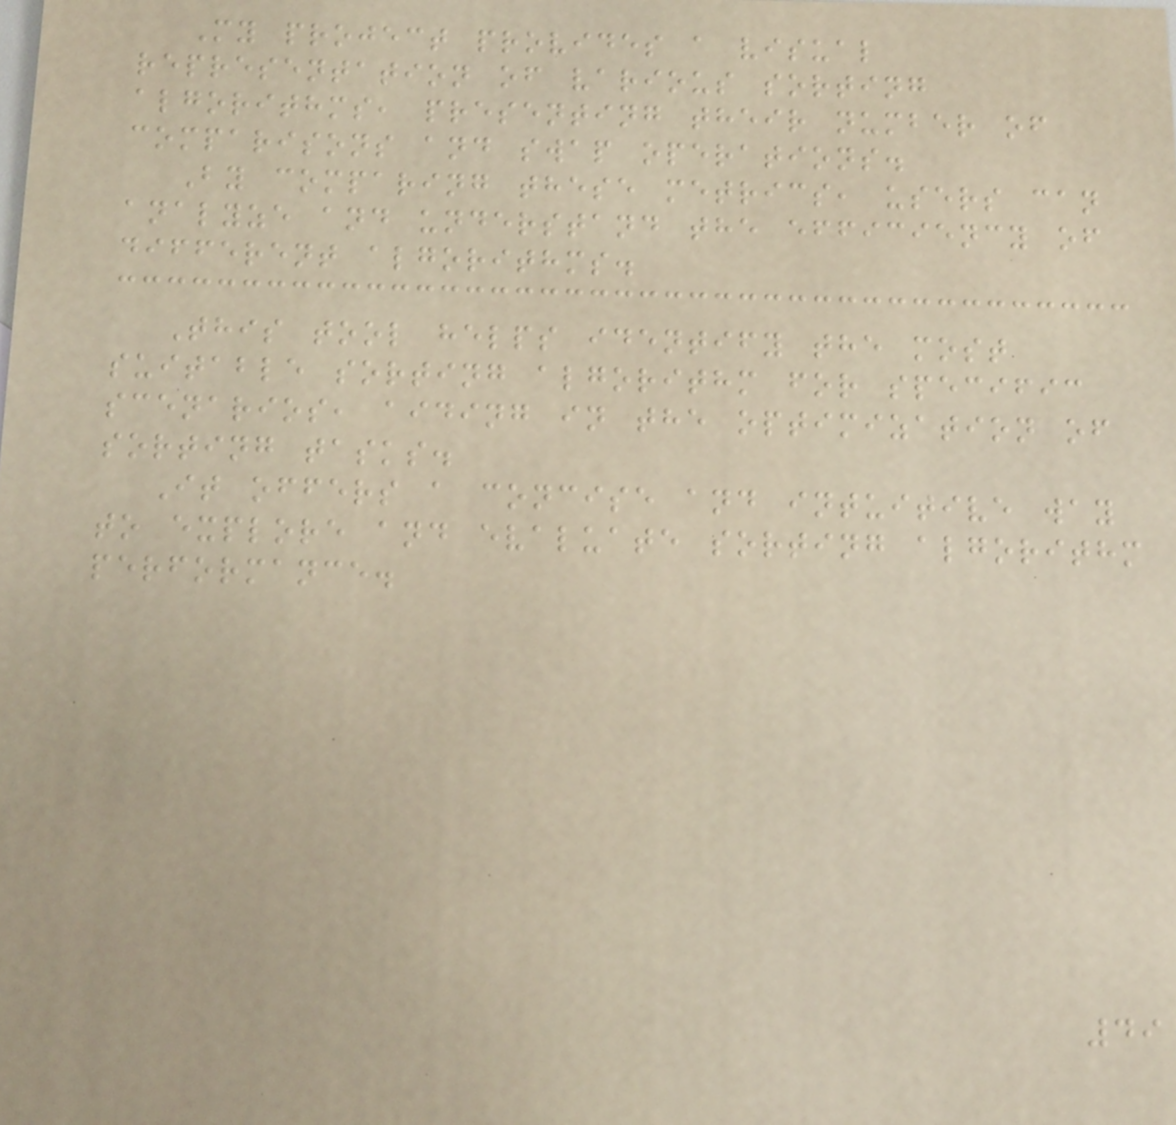My project provides a visual
representation of various sorting
algorithms, presenting their number of
comparisons and swap operations.
By comparing these metrics, users can
analyze and understand the efficiency of
different algorithms.
This tool helps identify the most
suitable sorting algorithm for specific
scenarios, aiding in the optimization of
sorting tasks.
It offers a concise and intuitive way
to explore and evaluate sorting algorithm
performance.
49
